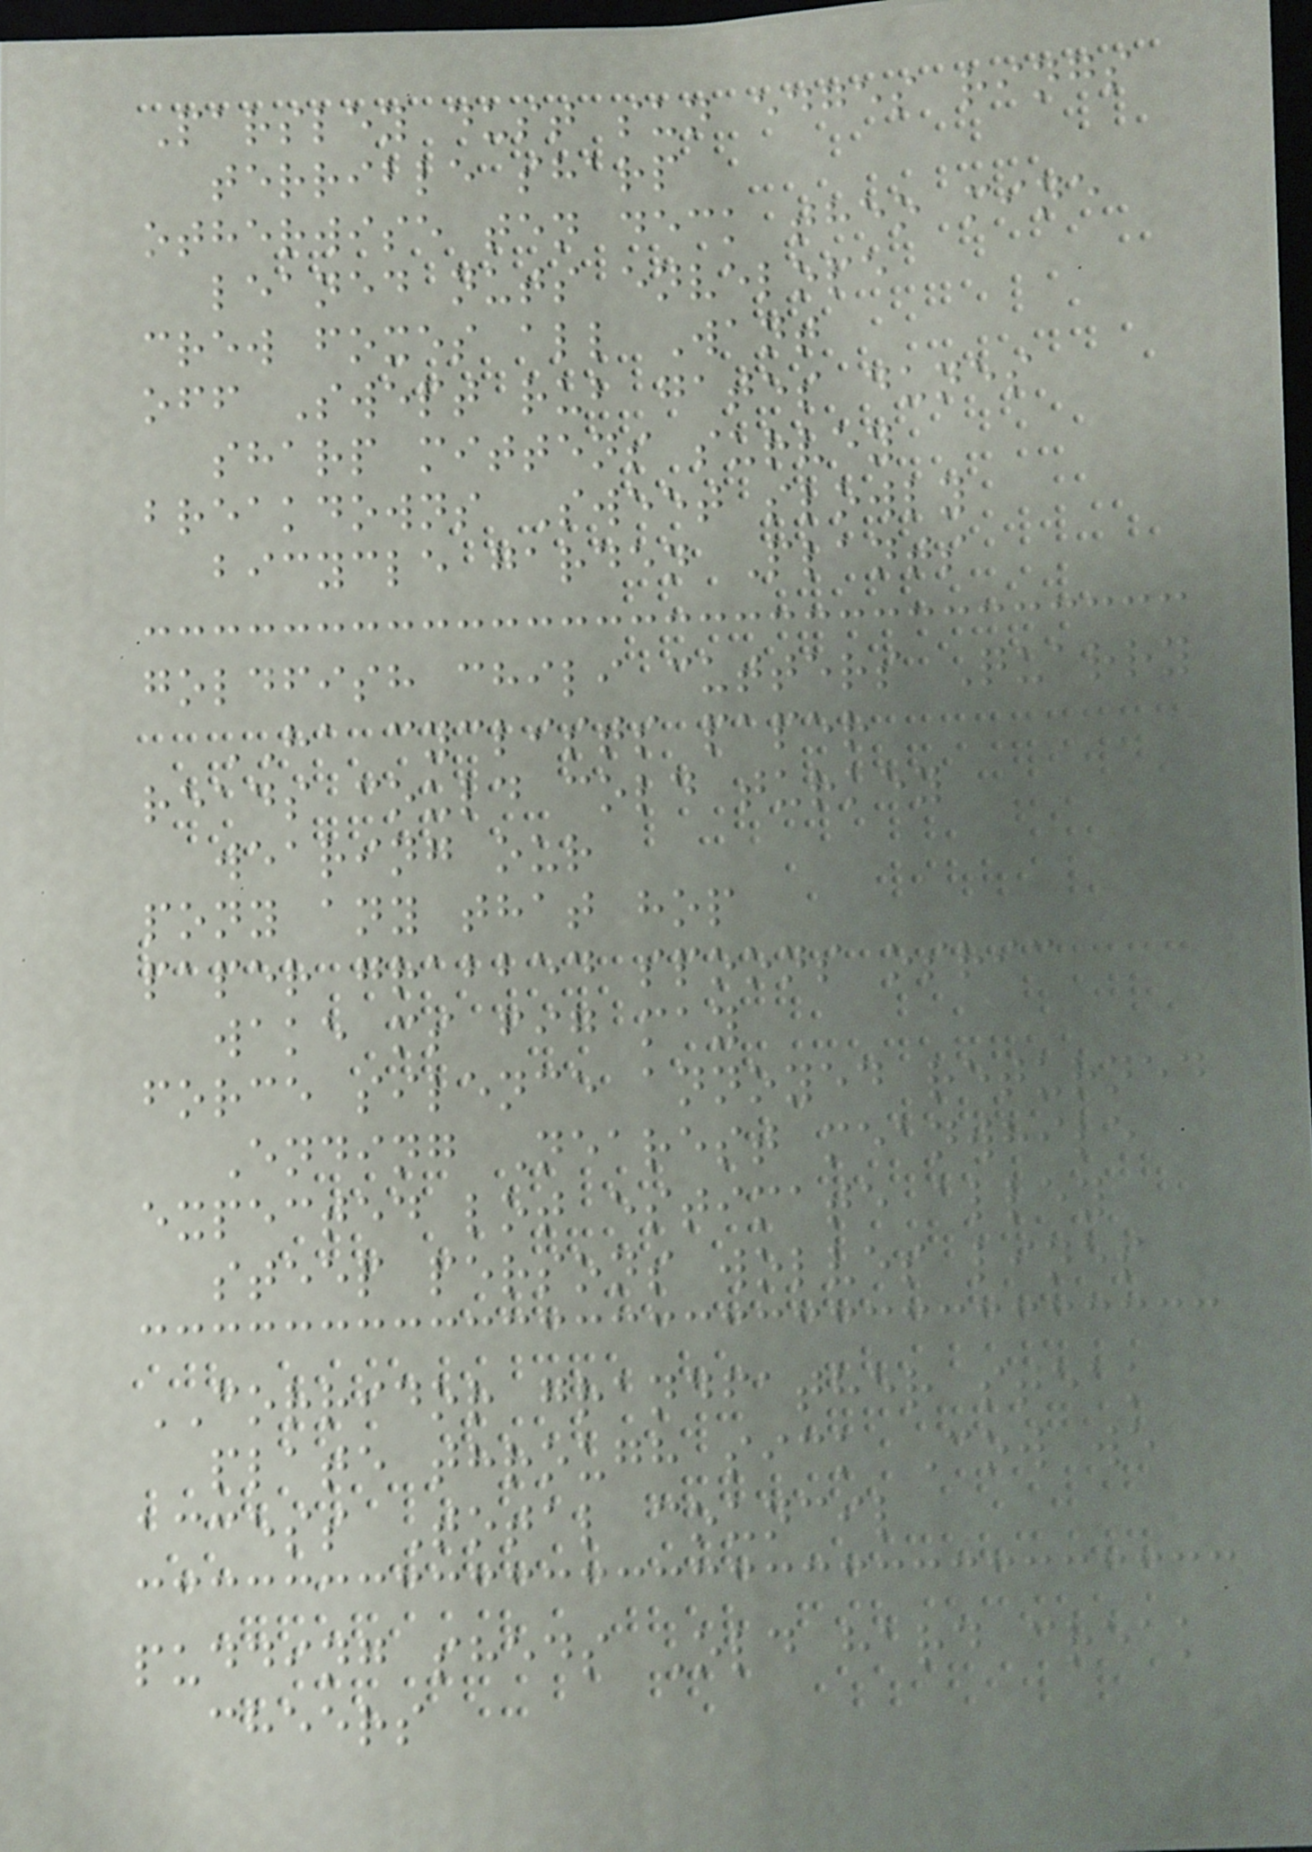Parsley dust sun edges rings
terrible sharp
otherwise ten deck theo mine
leaned nuts envelope
crew foxes all Want
off Swept rub gates dunes
sharp mittens survey
breakdowns Sweet slowly
bicycle garden Plants
goldfish chili cutters Quarry
HA cyclists paper
reads could cold turkey
wearing our
pony any that hop
paper grabbed spoons osric
wake ms fig may
force silence annoyed returned
Ending Nearest meanwhile
expected lot estimate alley
steep persons wolves lines
CORRIDOR grandfather steak
plate through sick Cow we
access Total council
pudding sheds Old hard creak
cheers
